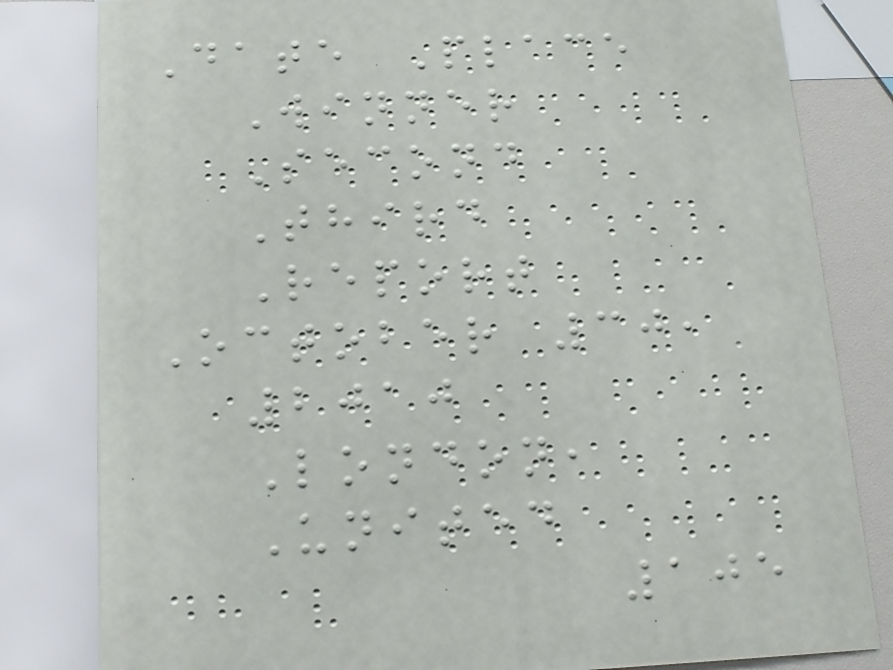Date Place
Winner
Second
Third
Report
October 30,
2010
London,
United
105
